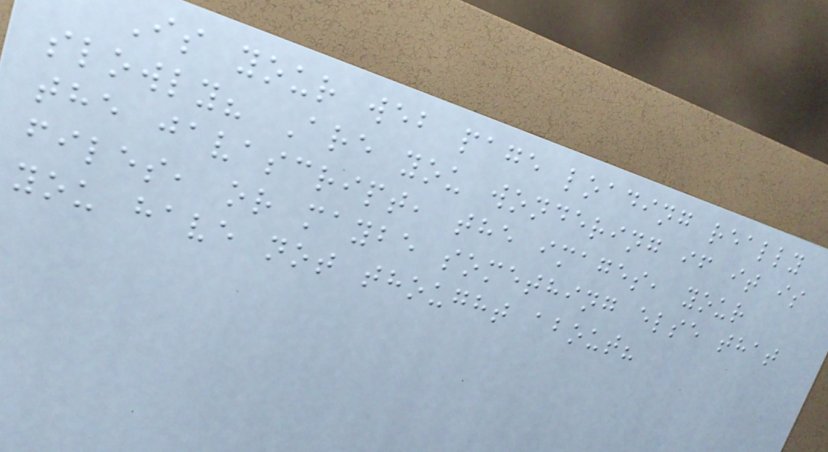Is your web page loading really
slowly? Are you wondering if it is
the javascript, the images, your
files, or maybe something else that
you have not thought about?
